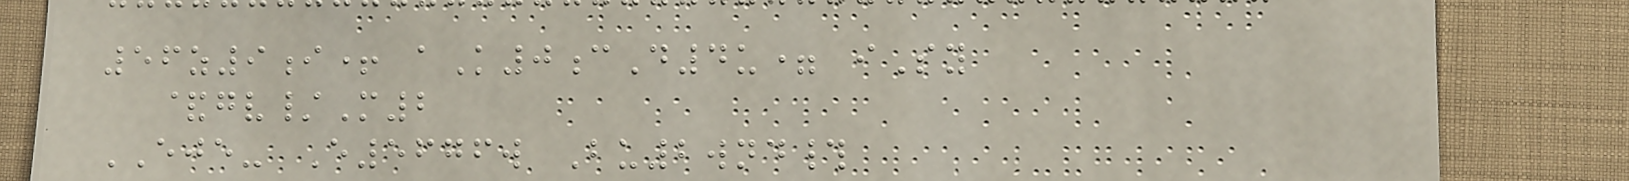56z9i+ aK0cD4u= iSy
&gv/M2
EJE- E5676w Bu2wnd#
